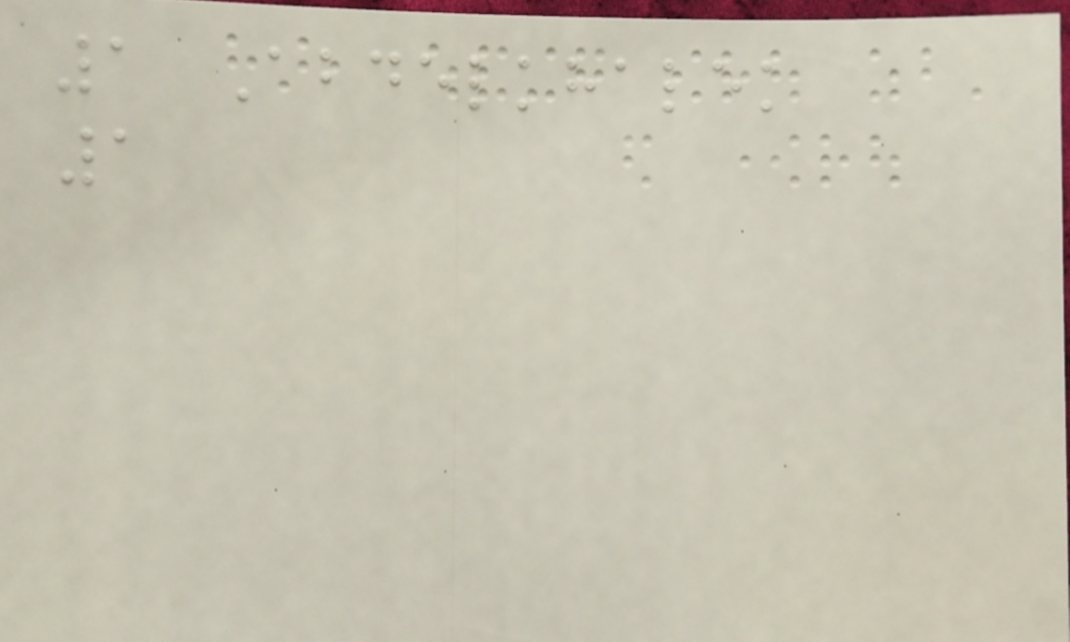1 Abdelkhalek
1
